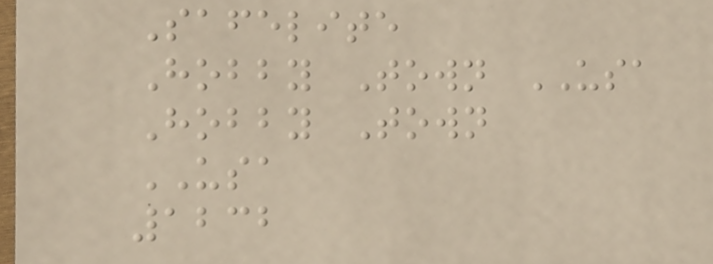Safelite
Hobby Town USA
Hobby Town
USA
1232
